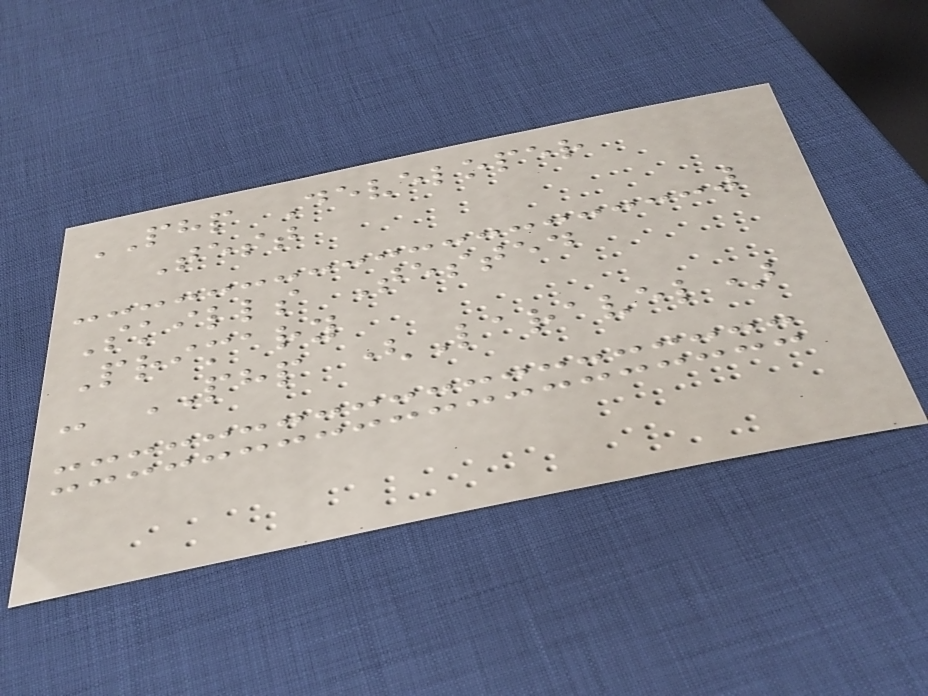PHP Developer
Test
Skills Tested
Primary
- PHP (Laravel)
